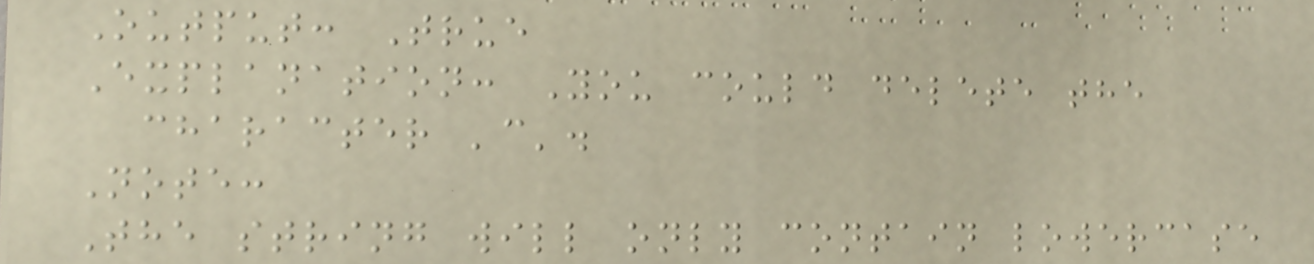Output: True
Explanation: You could delete the
character 'c'.
Note:
The string will only contain lowercase
